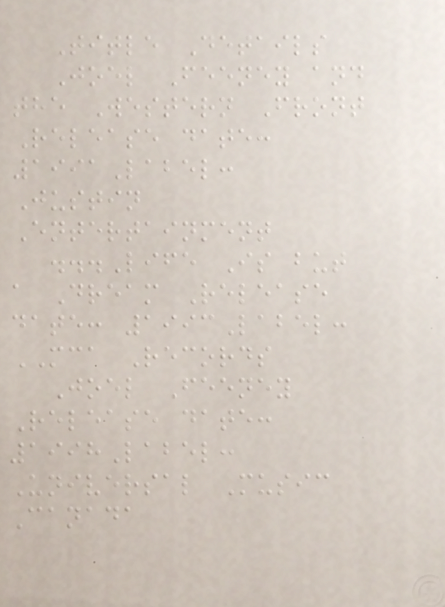Title Details
Joel Feeney and
the Western Front
Release date:
1991Label:
Justin
Entertainment
...Life Is but
a Dream Release
date: 1993Label:
MCA Records
Joel Feeney
Release date:
1998Label:
Universal Music
Canada
